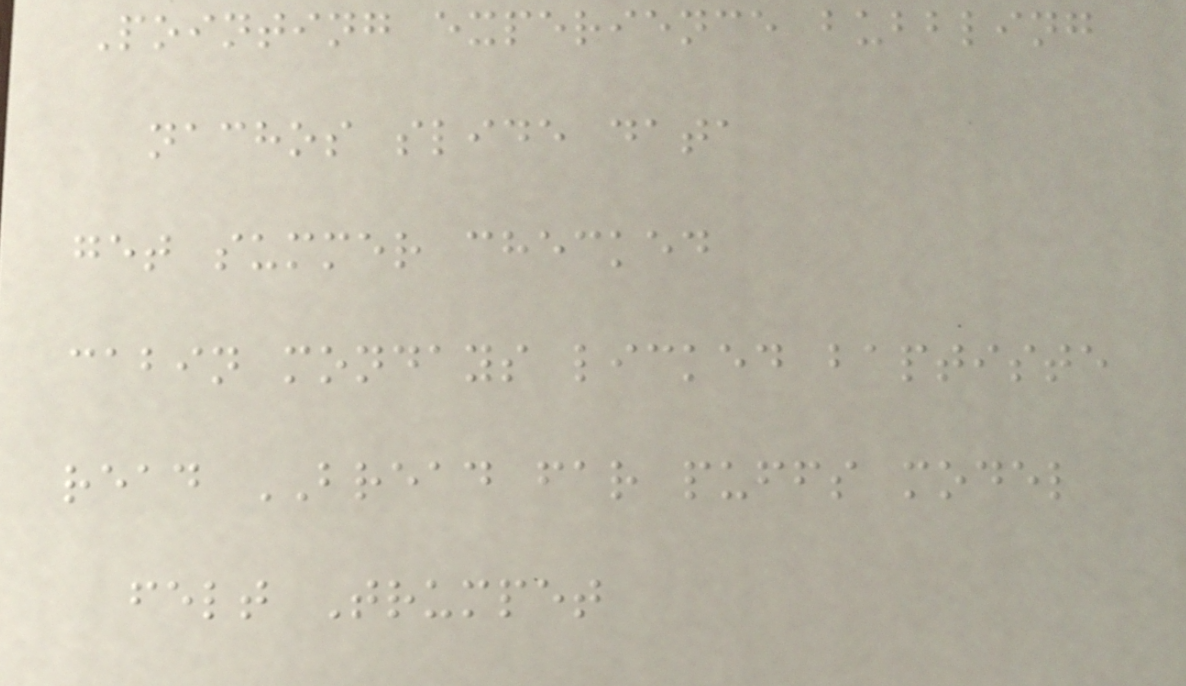Pointing experience bubbling
nachos slide data
get summer checked
cabin mondays licked baptiste
read BREAD far puffs model
felt Trumpet
